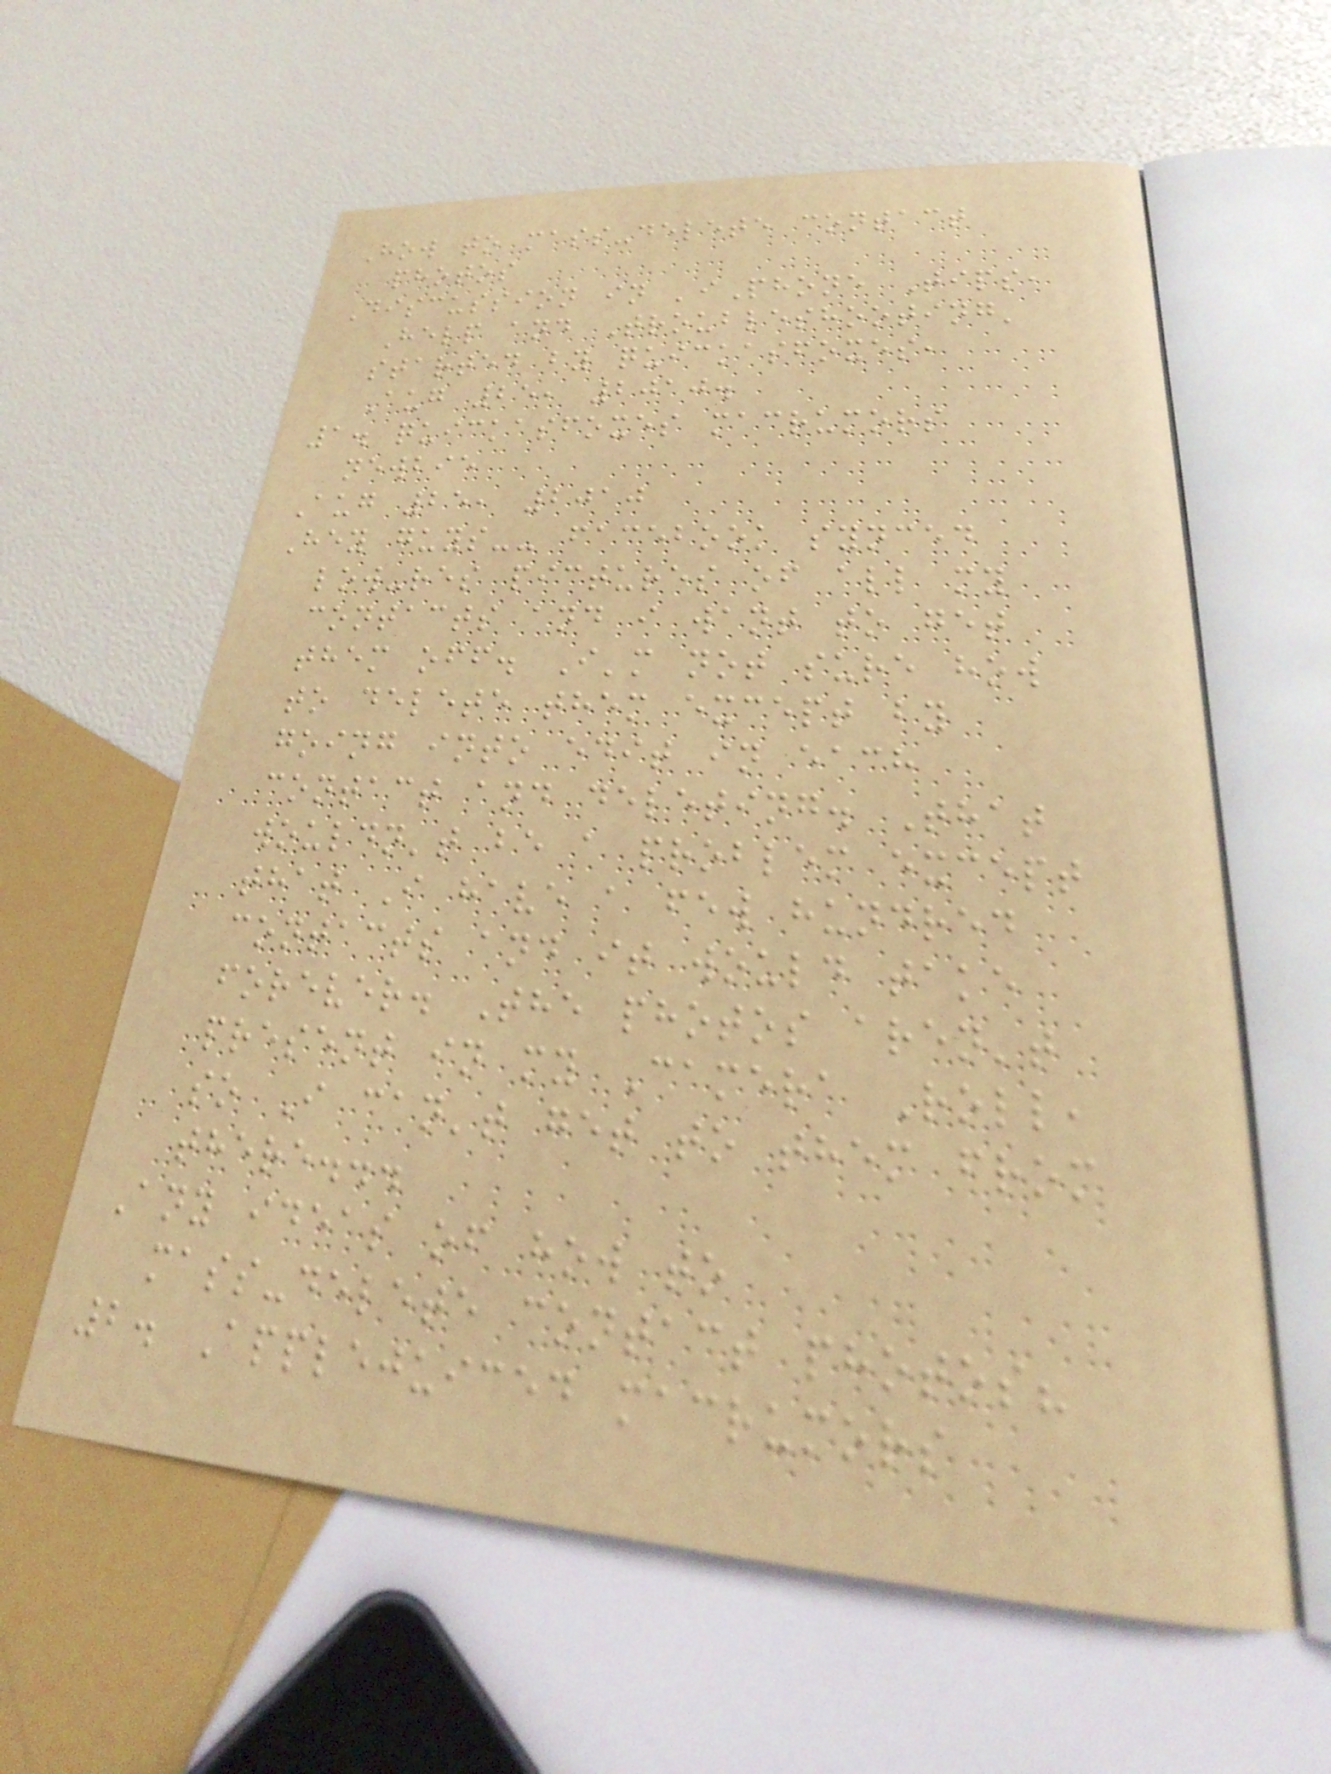How to mass-delete contact
photos
Discussion in 'iPhone Tips,
Help and Troubleshooting'
started by quickasfoxes,
Aug 25, 2010.
1. quickasfoxes macrumors
newbie
Aug 25, 2010
Hey guys-- facebook synced
low-res pictures of all my
contacts and i want to get
them off. I'm not sure how
to delete them except by
going into edit in each
contact and deleting. That
wouldn't be a problem except
that I have a few hundred
contacts and it would take
forever. The photos aren't
present in my Camera Roll,
so I can't get to them from
there...
Any ideas of how to
mass-delete contact photos?
2. Applejuiced macrumors
